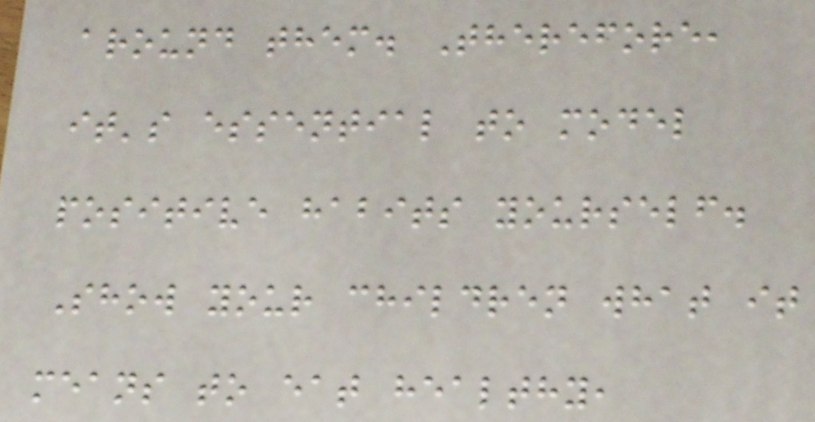around them. Therefore,
it's essential to model
positive habits yourself.
Show your children what it
means to eat healthy,
